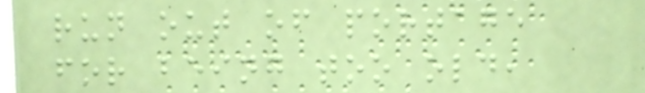run out of portage
for being too old,
